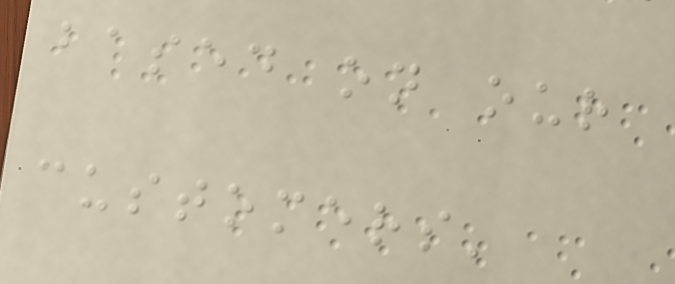based on our
customers'
